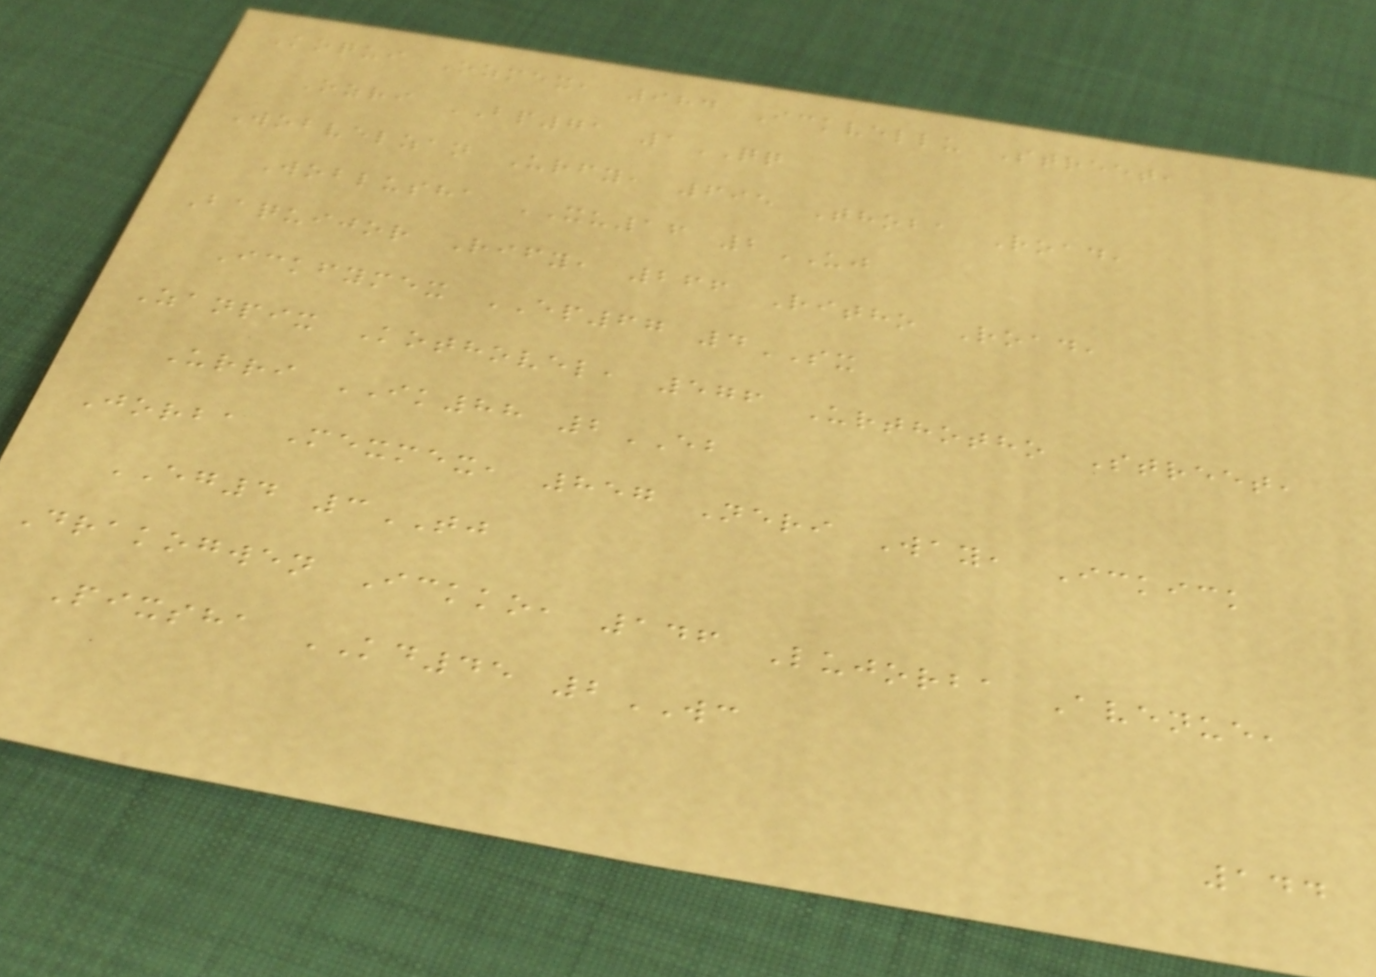Koqui Ozmex, 984 Ickvellu Street,
Ozri BP71 1QQ
Wobvelzan Urfy, 695 Thoba Road,
Woblusha XU16 2UJ
Baquijor Rify, 266 Ritho Road,
Ickfymex EP67 4SX
Zanpix Kothovel, 576 Urthotho Street,
Urri IK88 2EB
Jorba Mexmex, 857 Neri Way, Ickick
EG4 3TJ
Drakogwen Ickko, 146 Lujorba Avenue,
Pixsha KD45 2WC
144
